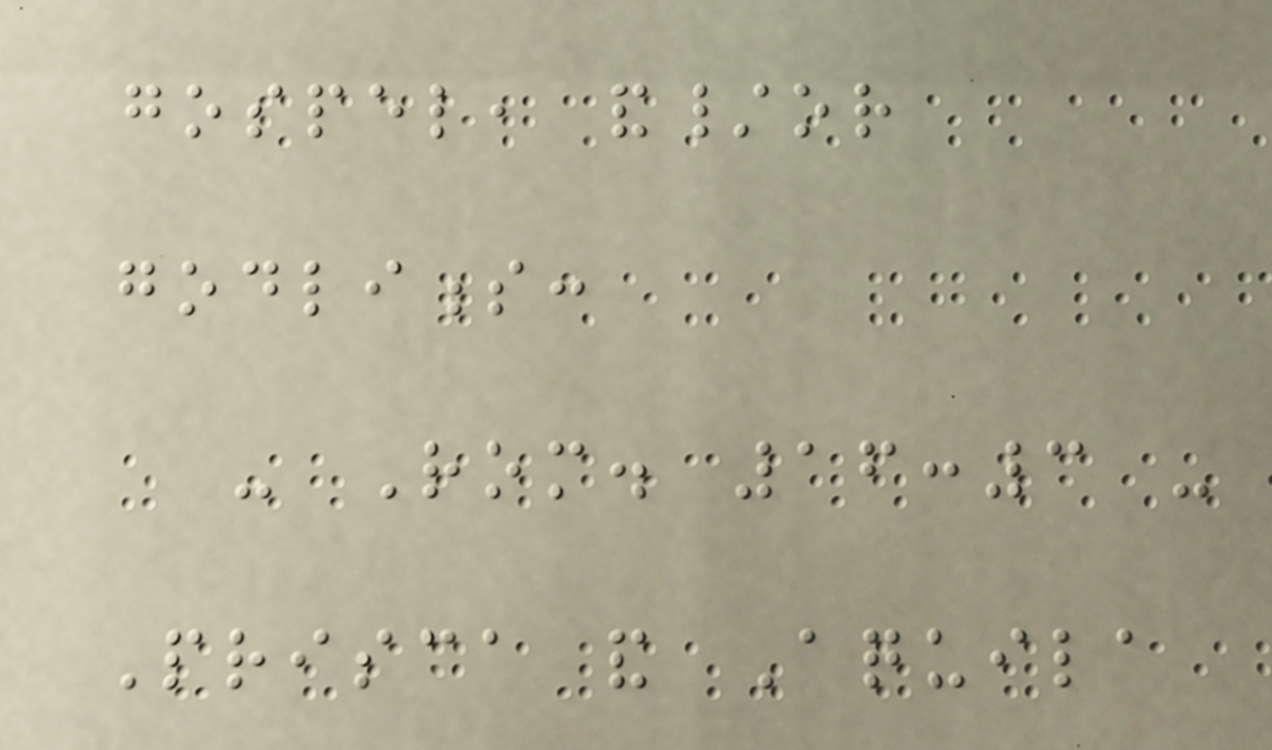gospel, and/or
godliness:
- Rom. 16:3 -
Prisca and Aquila
